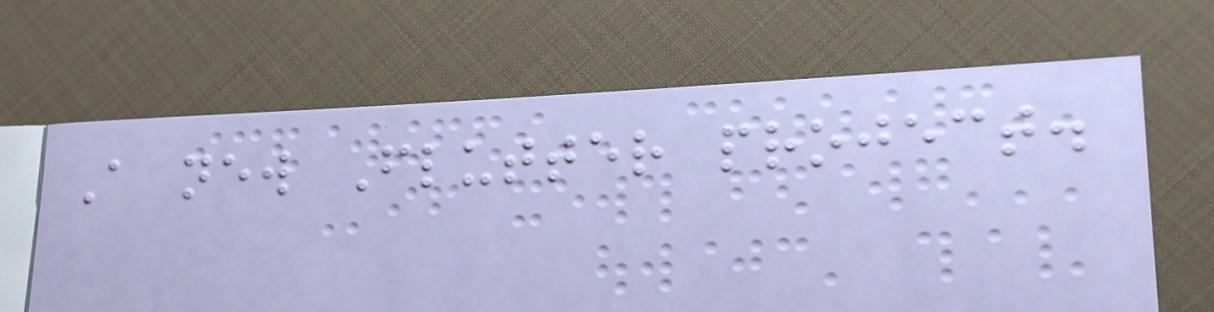A new Flutter project.
